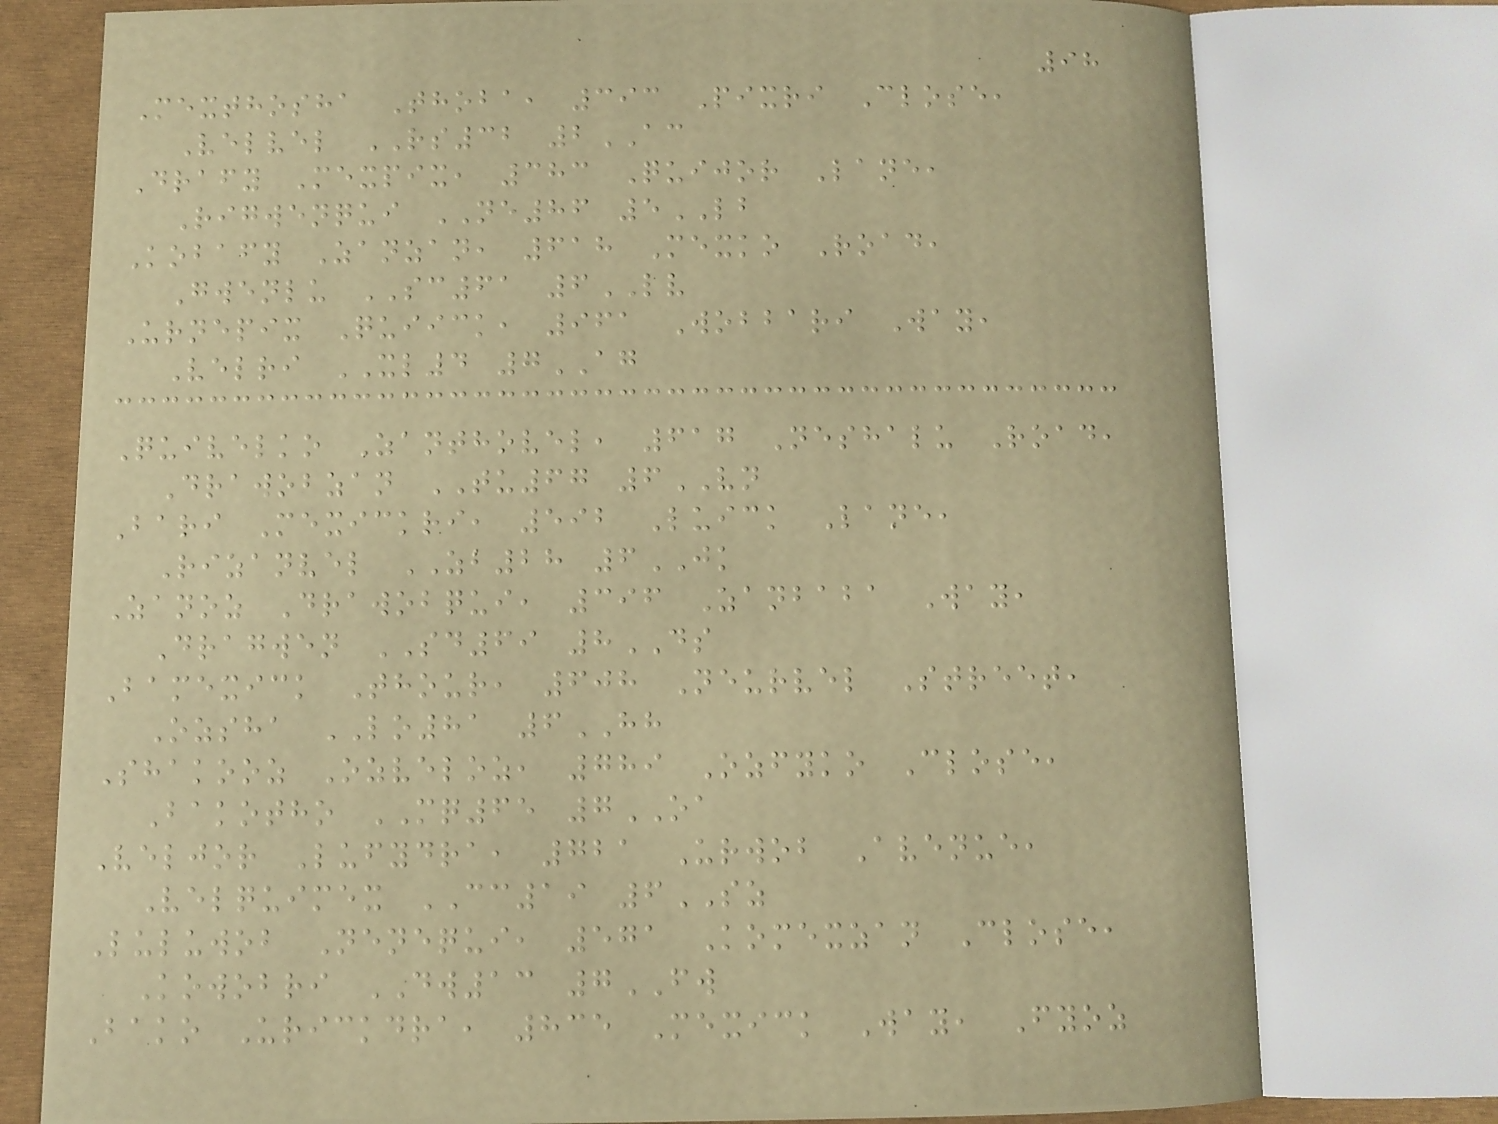98
Mexthosha Thoba, 393 Pixri Close,
Velvel RS32 2AC
Drafy Mexpix, 383 Quijor Lane,
Rigwenqui NE86 5LB
Kobafy Zanzan, 618 Mexko Road,
Gwenlu SC61 6LV
Urnepix Quiick, 961 Wobbari Way,
Velri XL4 7AG
Quivelko Zanthovel, 617 Neshalu Road,
Drawobzan TU67 6VN
Bari Mexickri, 592 Luick Lane,
Rizanvel ZB28 6JK
Zanoz Drawobqui, 396 Zanbaba Way,
Dragwen SD69 8DS
Bamexick Thour, 608 Neurvel Street,
Ozsha LO81 6HH
Shakooz Ozveloz, 789 Ozfyko Close,
Bakotho MQ65 7OA
Veljor Lufydra, 721 Urwob Avenue,
Velquimex CC19 6SZ
Luluwob Nenequi, 571 Komexzan Close,
Kowobri DW13 7FW
Bako Urickdra, 835 Mexick Way, Fyoz
